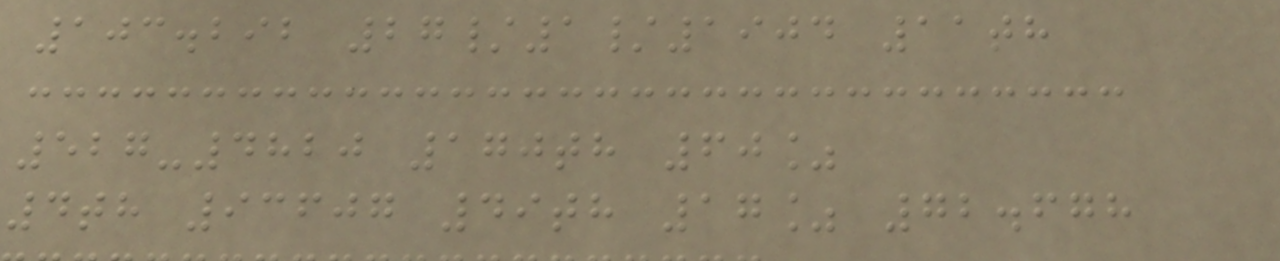103.292 27/1/1904 11th
527-4820 170th 60%
4th 93607 49th 17% 72.678
